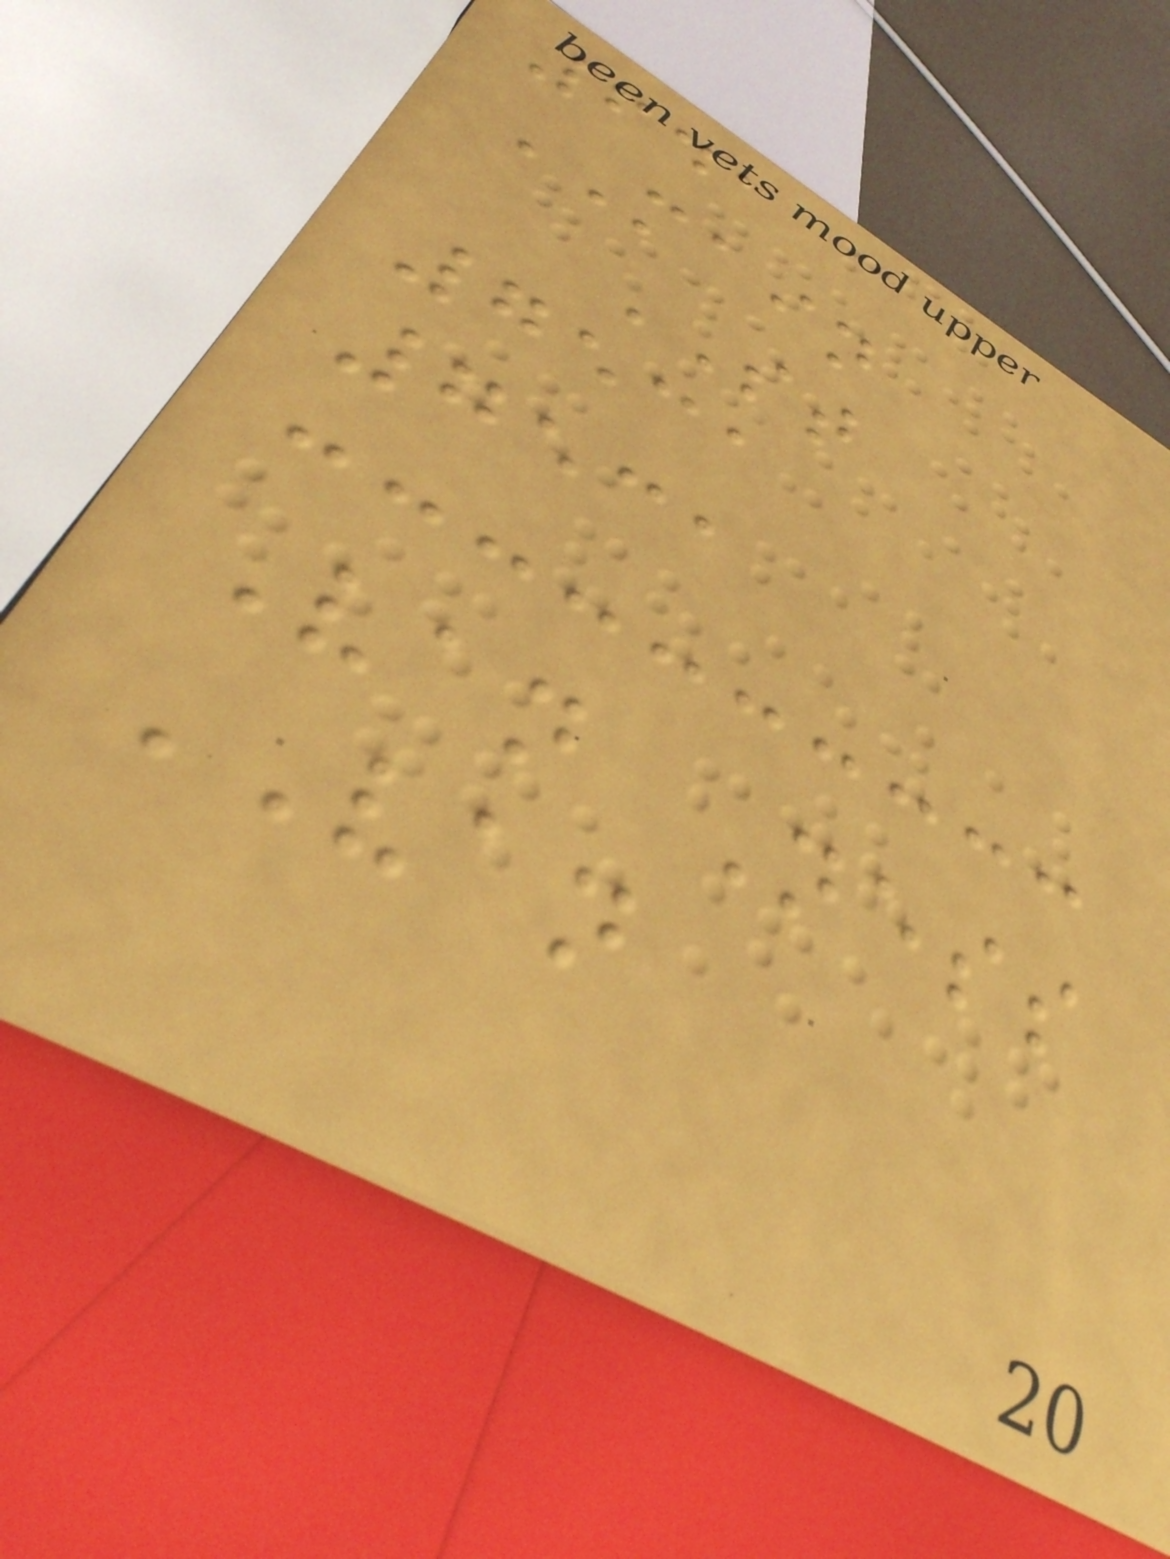641
MAIN
ST
7531
7531
Van Ness
VAN
